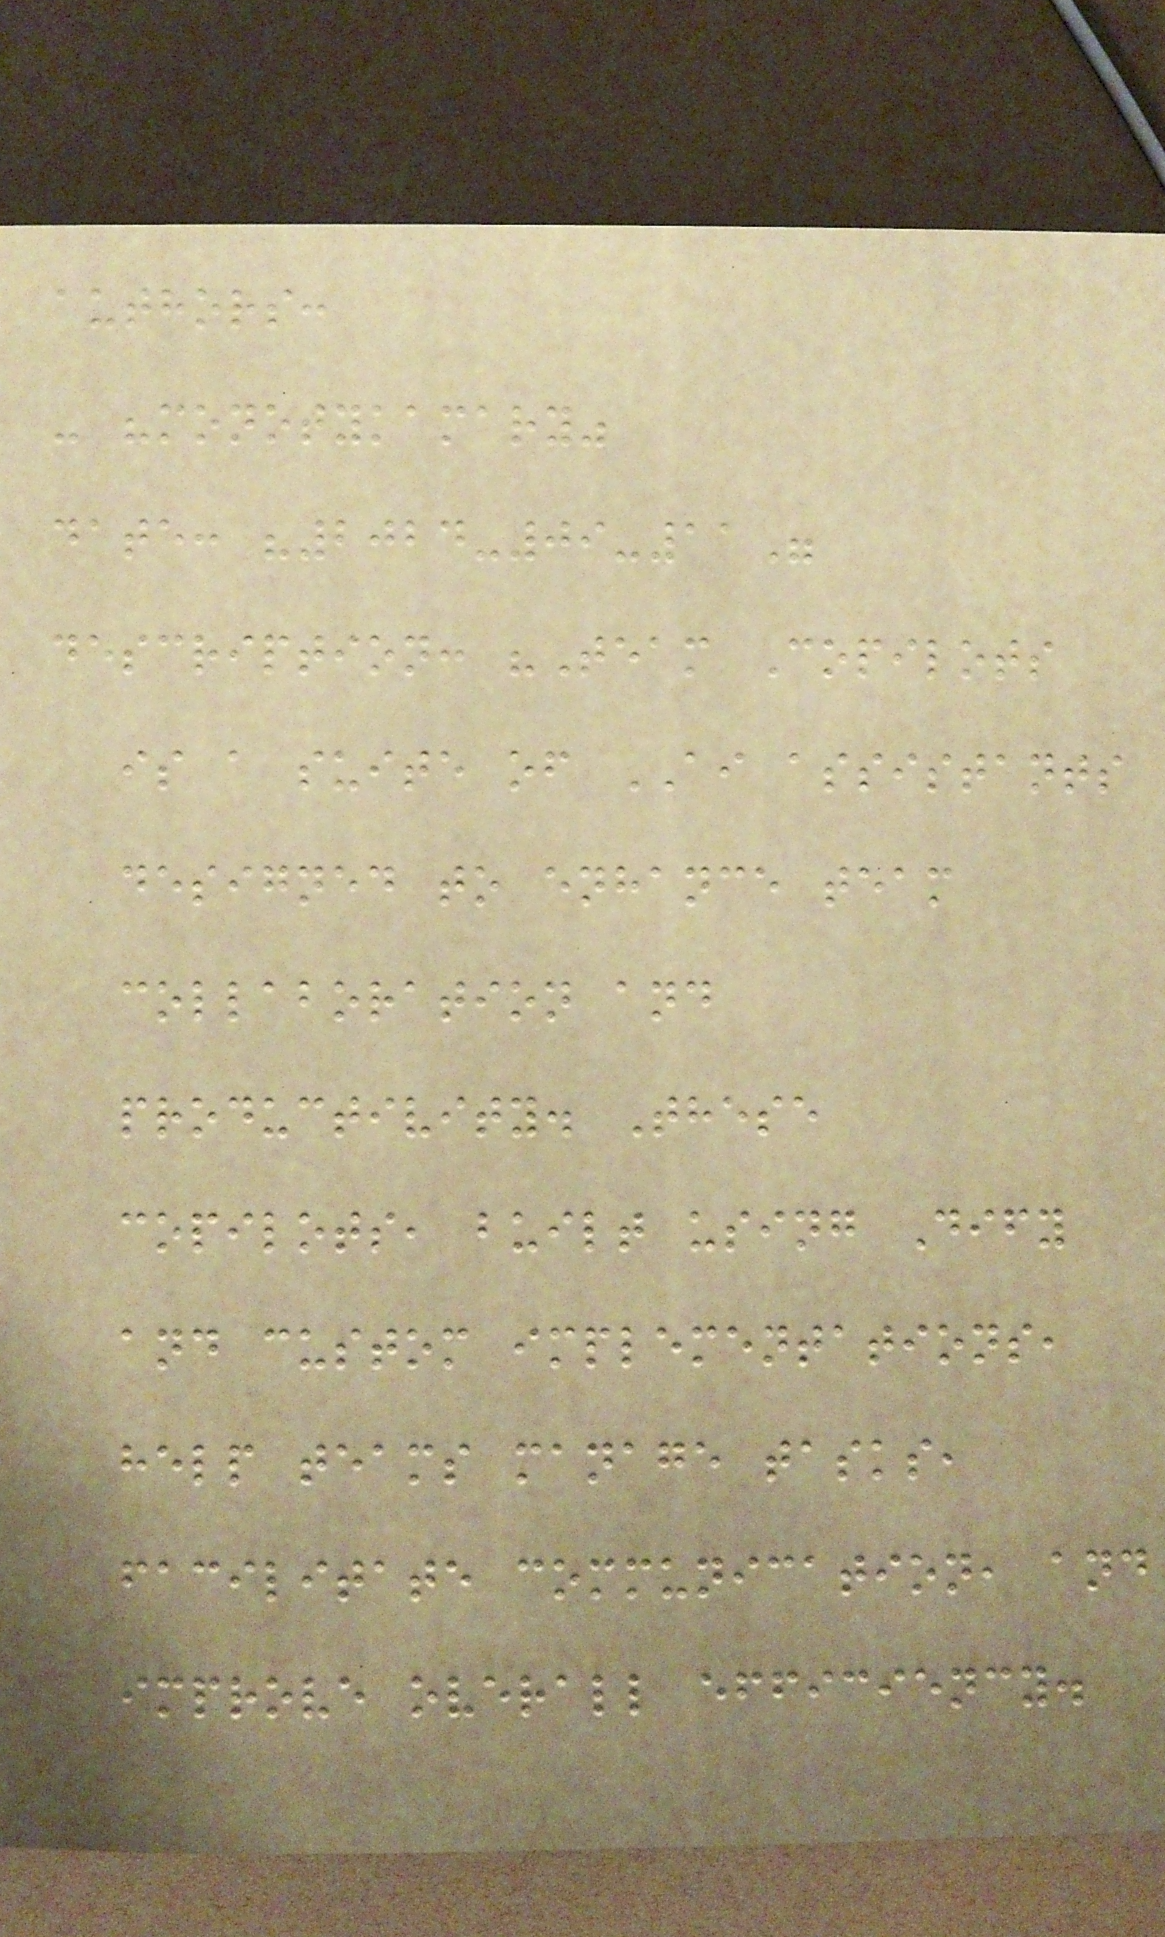authors:
- "monotykamary"
date: "2024-09-11"
description: "Team Copilots
is a suite of AI assistants
designed to enhance team
collaboration and
productivity. These
copilots, built using Dify
and custom implementations,
help teams manage tasks,
facilitate communication, and
improve overall efficiency.
